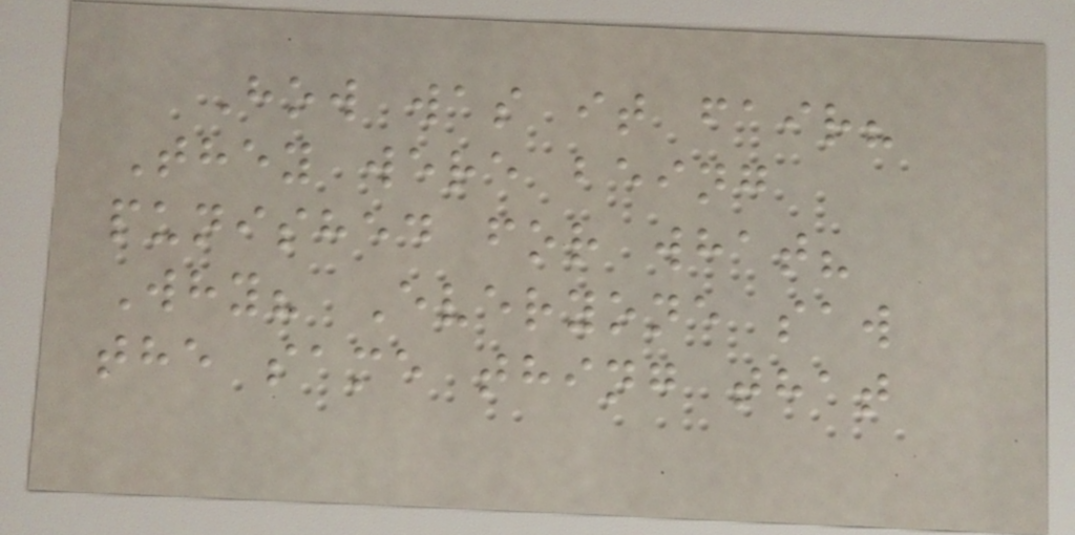How was it fair?
They were being
punished for what?
Why? Everyone saw
the same thing that
